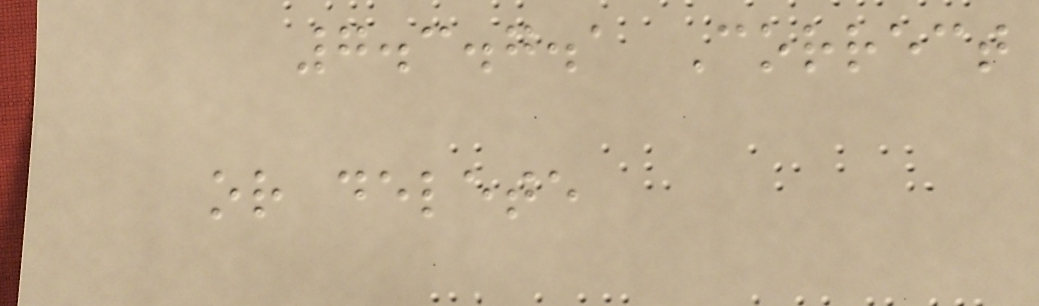7.3.7.1 Correct
or delete
